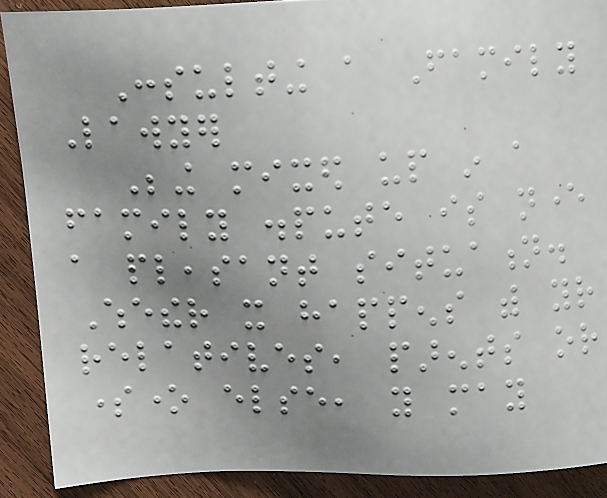Consulting a Family
Lawyer
Being mixed up in a
family dispute is never
a pleasant situation.
Whether it happens with your
relatives, parents or
someone else, you may
